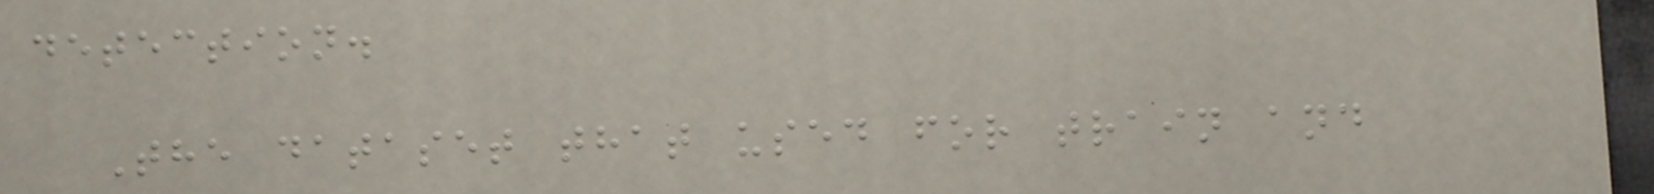detection.
The dataset that used for train and
